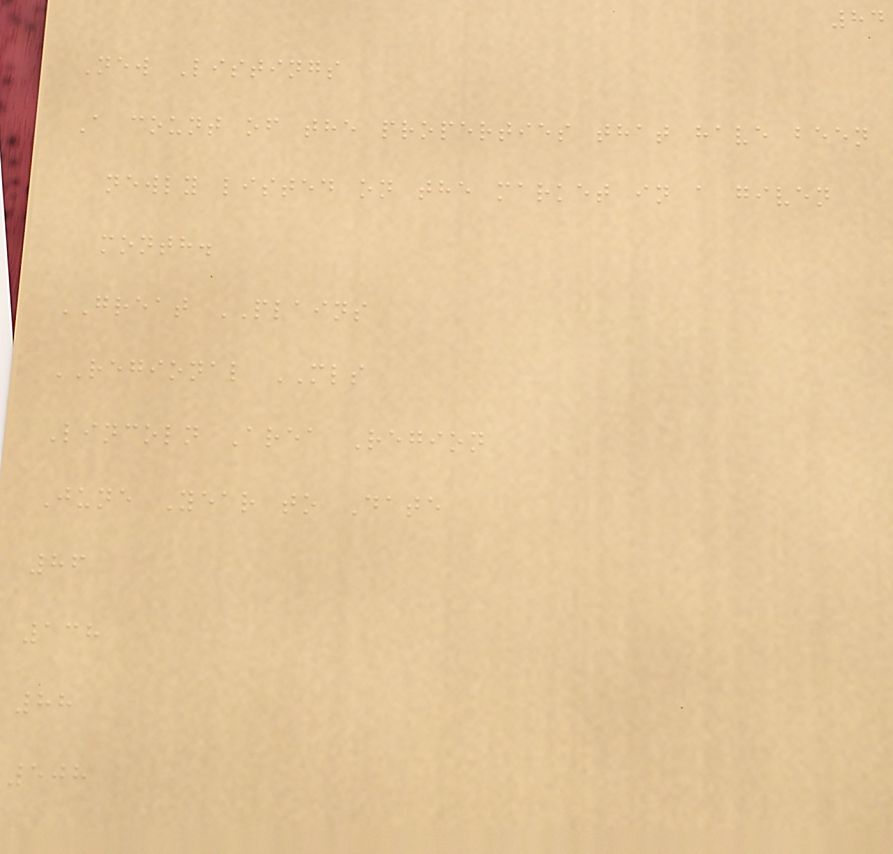84
New Listings
A count of the properties that have been
newly listed on the market in a given
month.
GREAT PLAINS
REGIONAL MLS
Lincoln Area Region
June Year to Date
86
138
88
508
